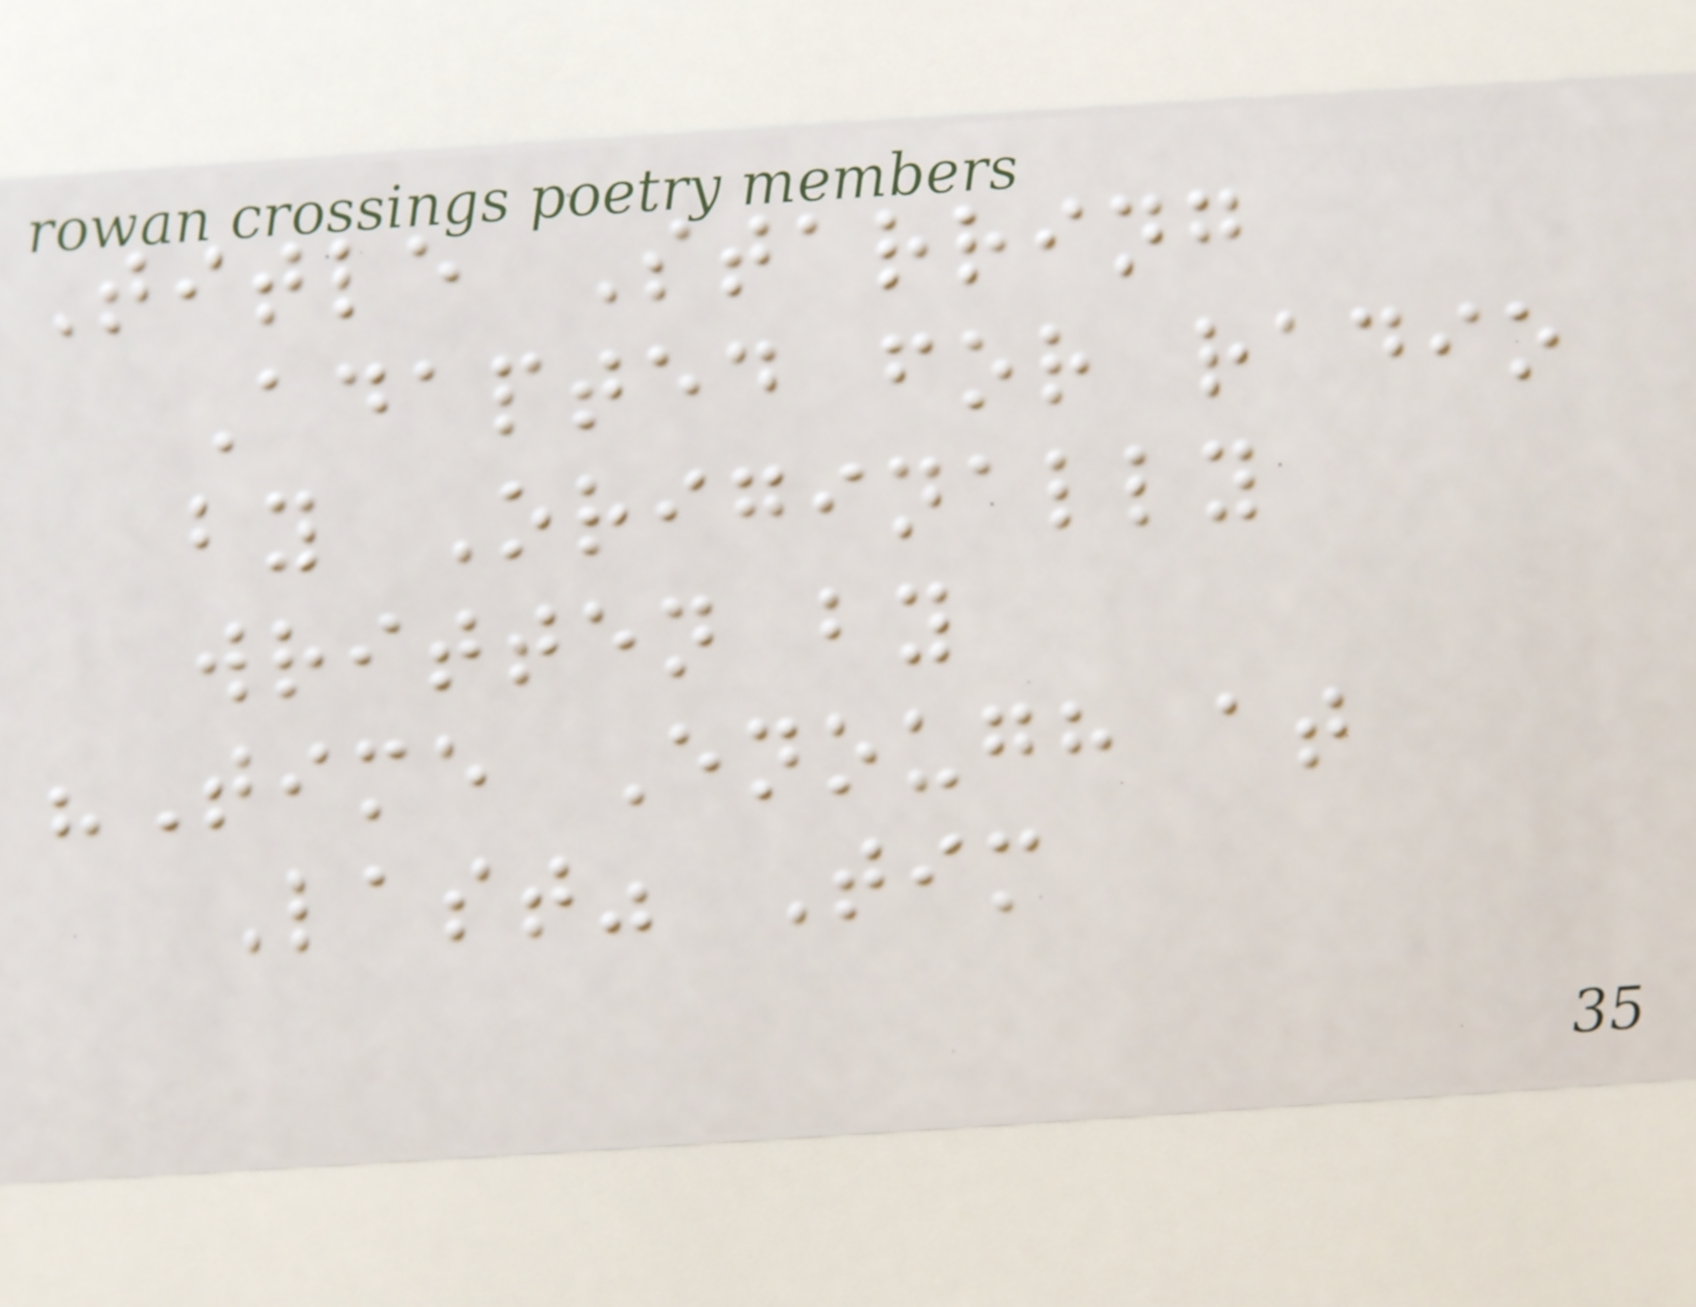Title Starring
Adapted for radio
by Originally
written by
"Time Enough at
Last" Tim
